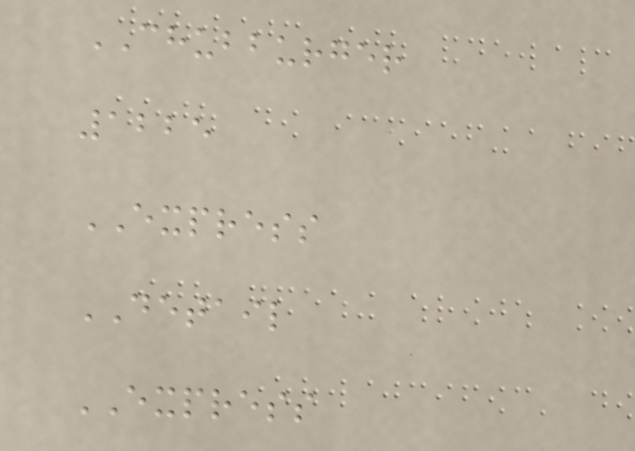CHUBBURGER
1225
EXPRESS
DETAIL
EXPRESS
